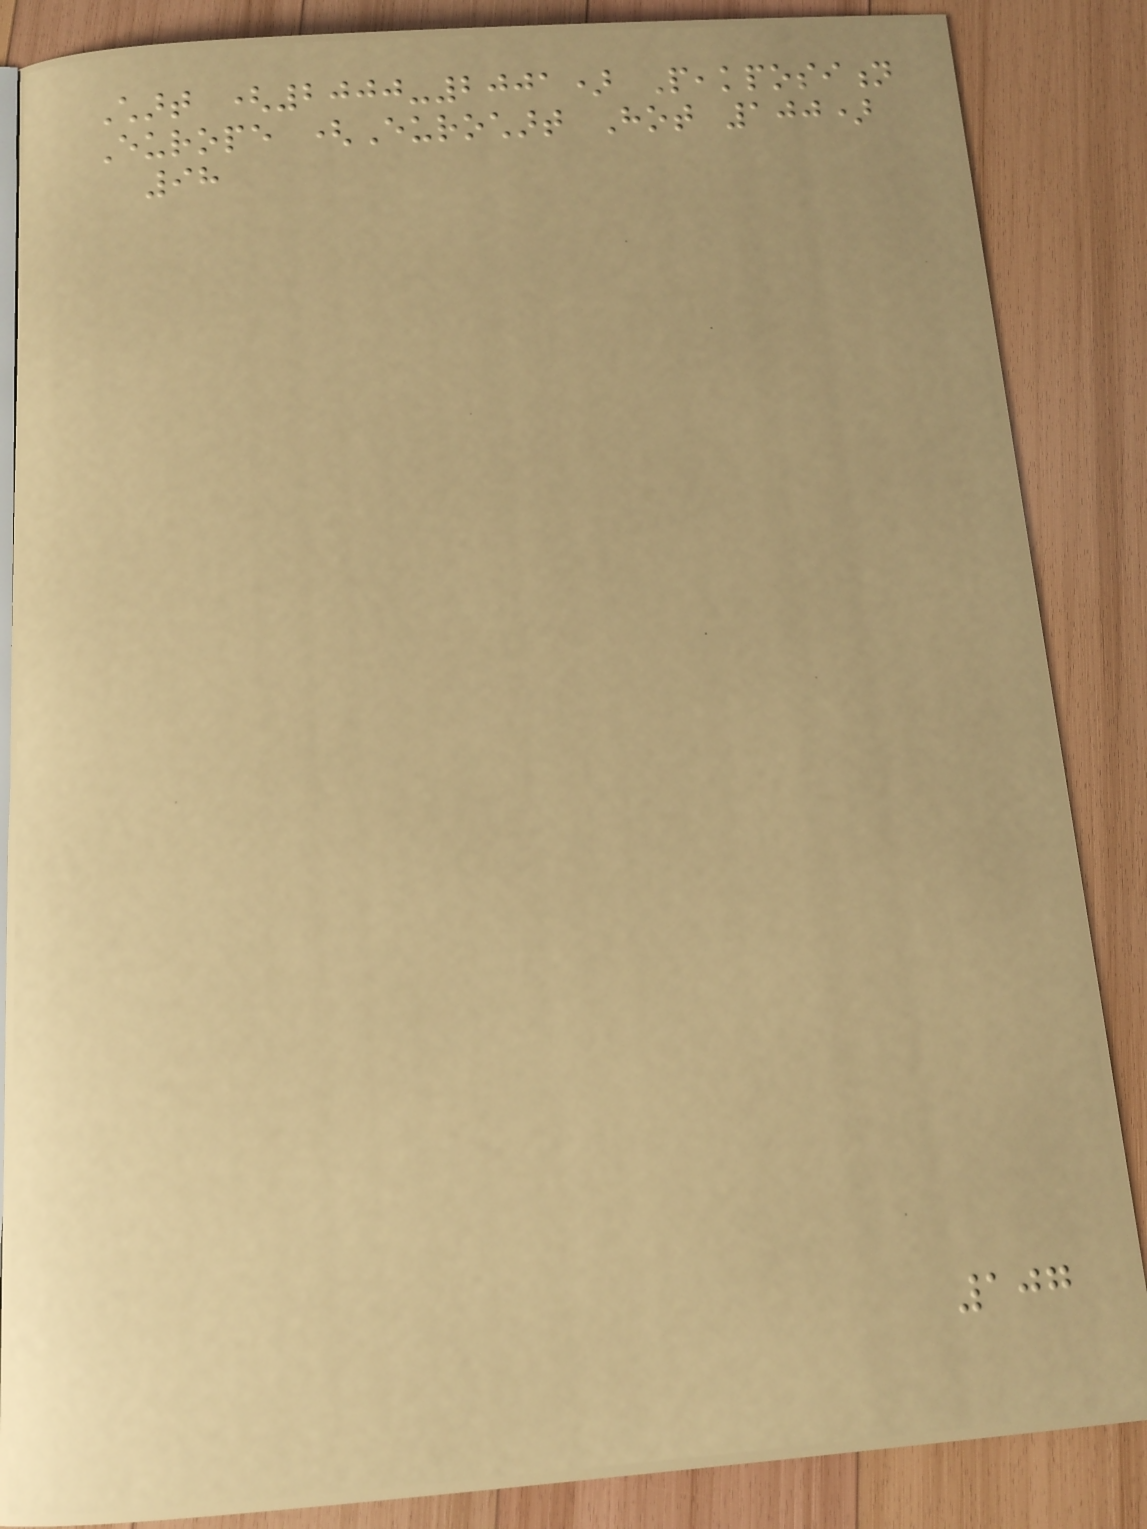Chart (2000-2001) Peakposition
Europe (Eurochart Hot 100)
98
107
